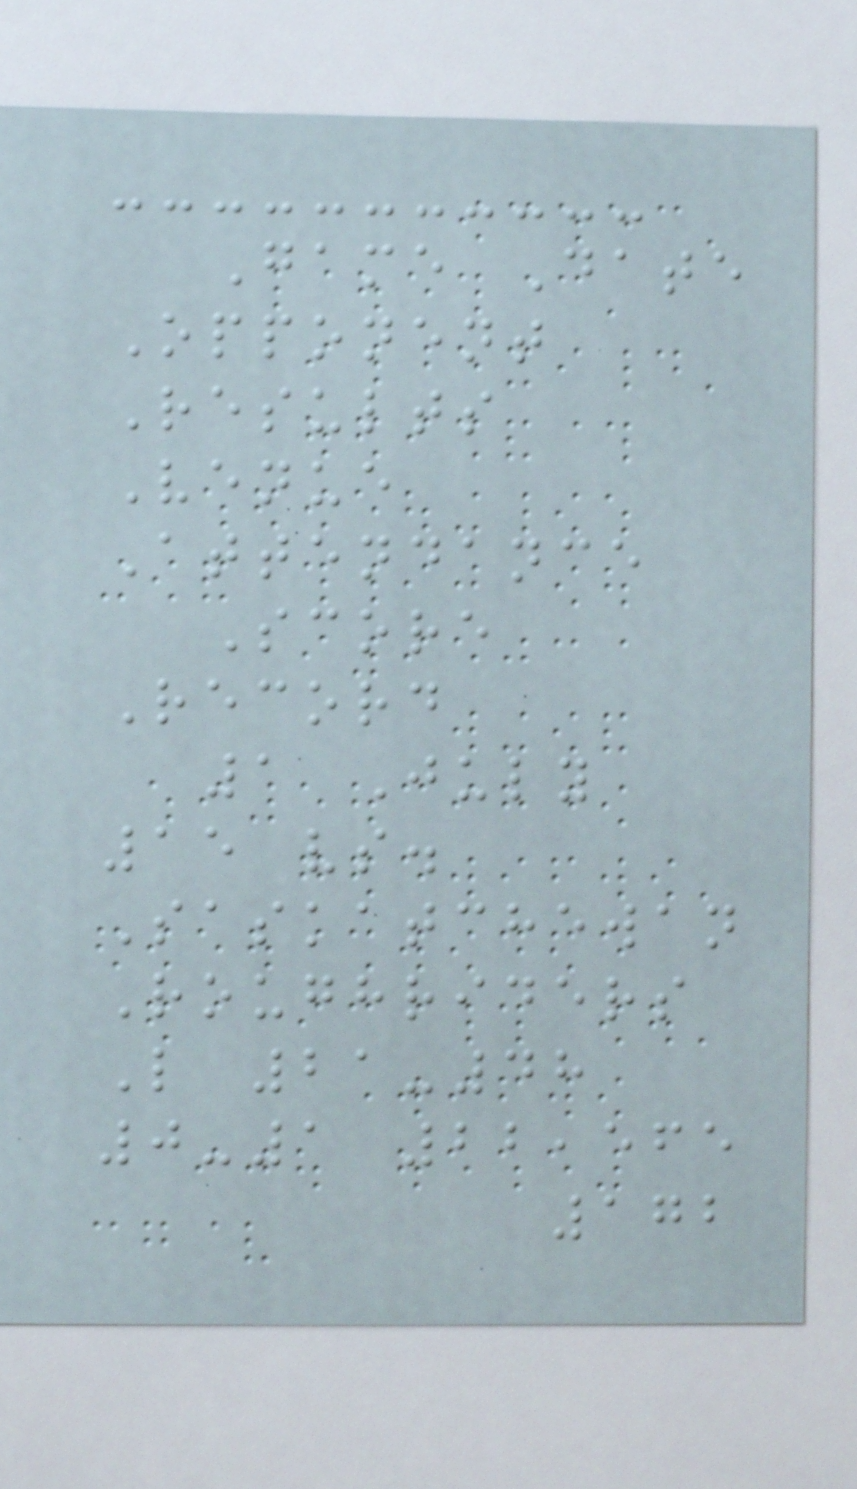Game Date
Opponent
Results
Venue
Attendance
Score
Record
1 July
15 vs.
Saskatchewan
Roughriders
L 21-48
0-1 22,565
172
